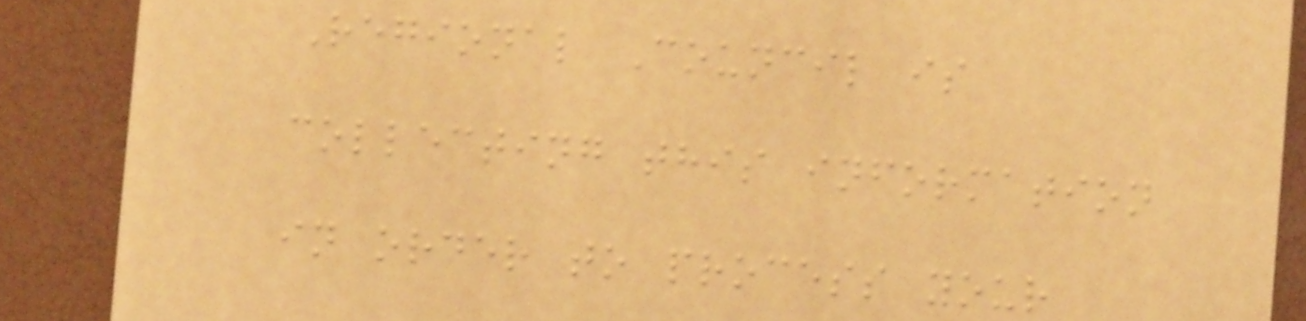Regional Council is
collecting this information
in order to process your
